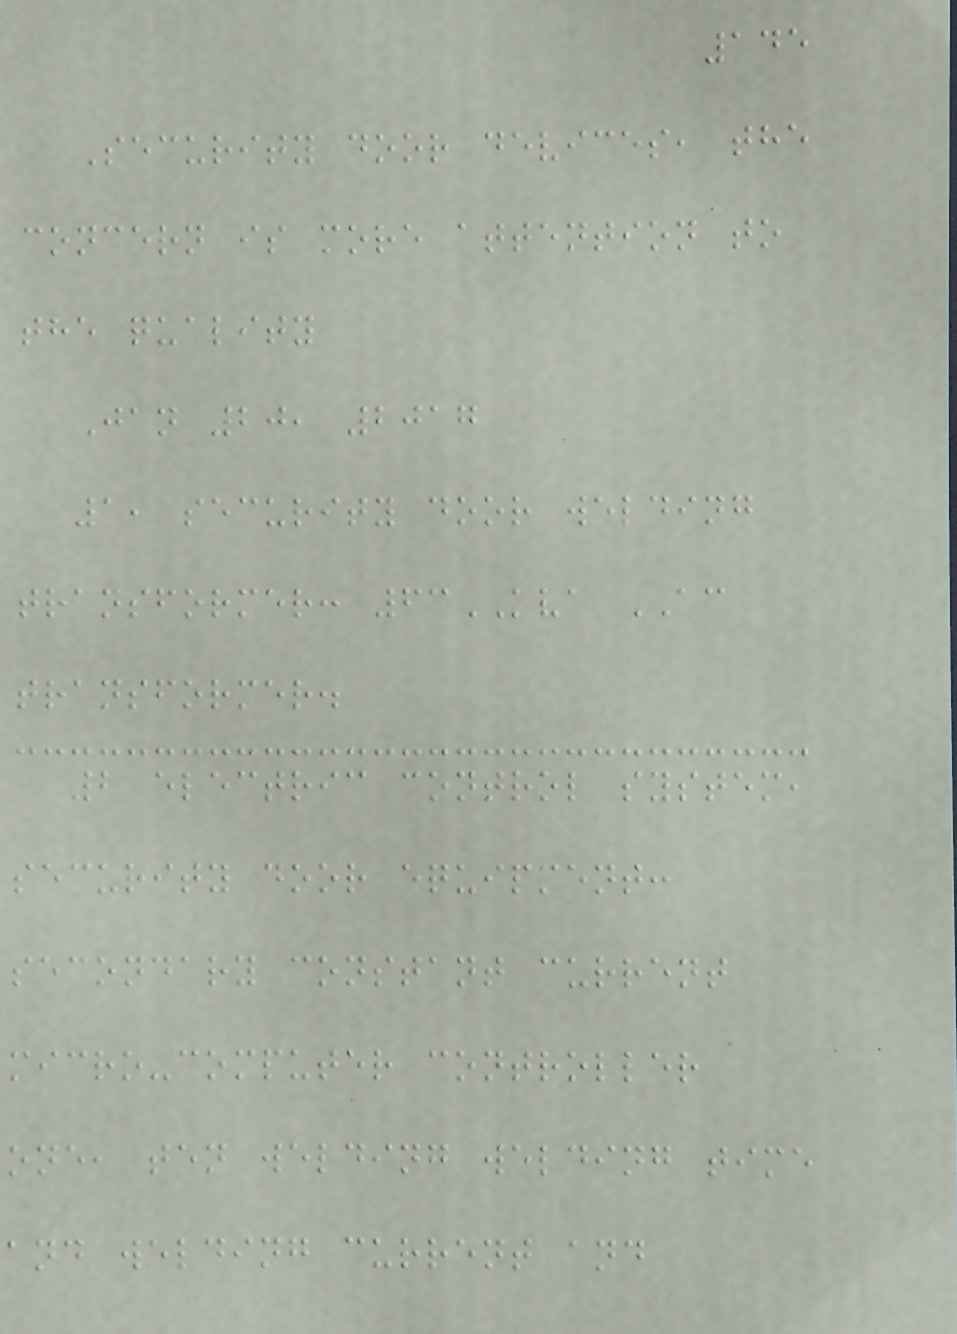145
Security door devices, the
concern is more attention to
the quality
Jan 20, 2017
1, security door welding
transformer: 63KVA AC
transformer.
2 electric control system,
security door equipment:
secondary constant current
micro-computer controller
one, ten welding welding time
and welding current and
